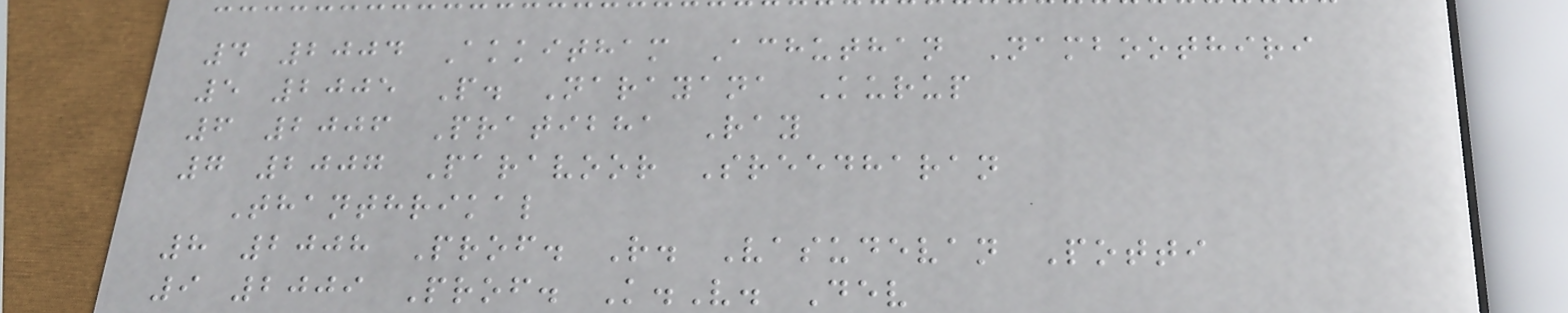4 2004 Akkitham Achuthan Namboothiri
5 2005 P. Narayana Kurup
6 2006 Pratibha Ray
7 2007 Paravoor Sreedharan
Thanthrikal
8 2008 Prof. R. Vasudevan Potti
9 2009 Prof. K.V. Dev
